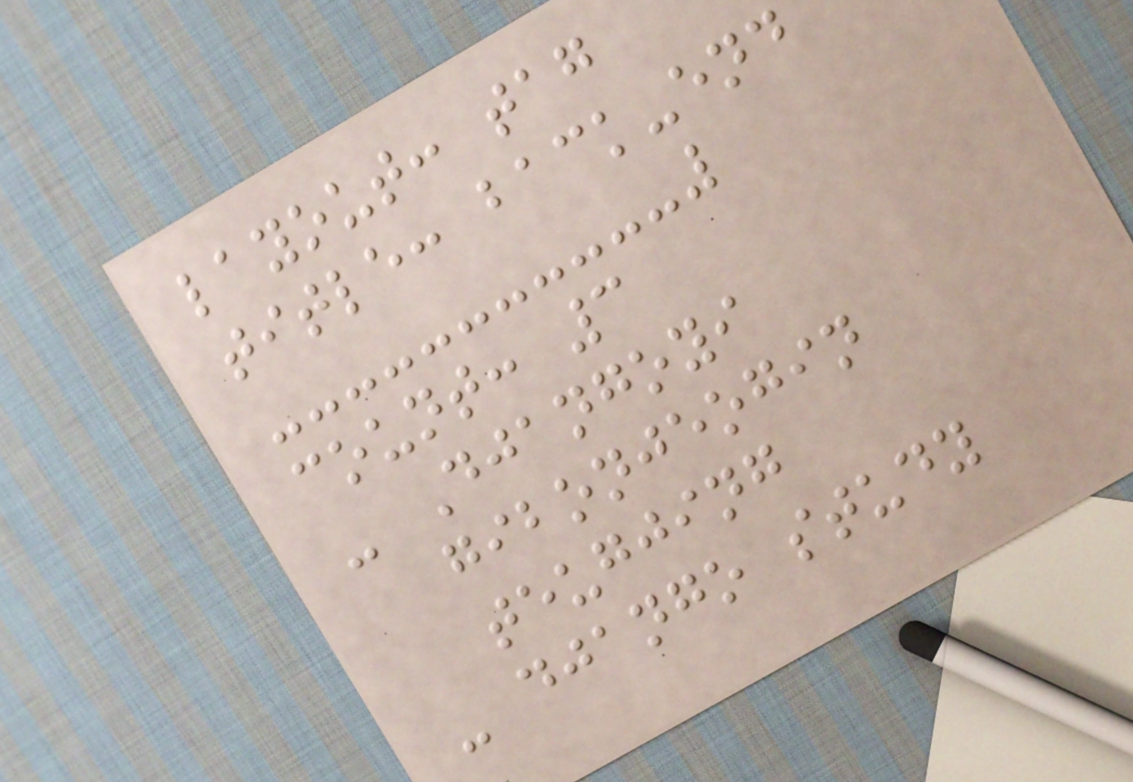layout: tag
title: back-end
count: 3
- Djangoyi
gibonjeogin
teugjing
- django study
